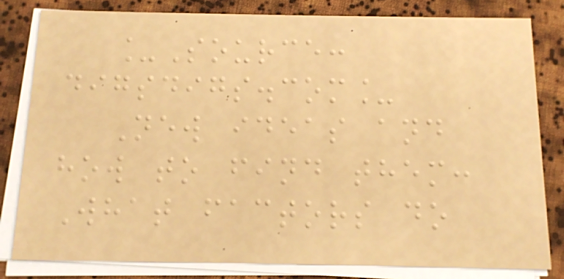_Source:
digsdigs.com_
New ideas and
how to find them:
What factors do
